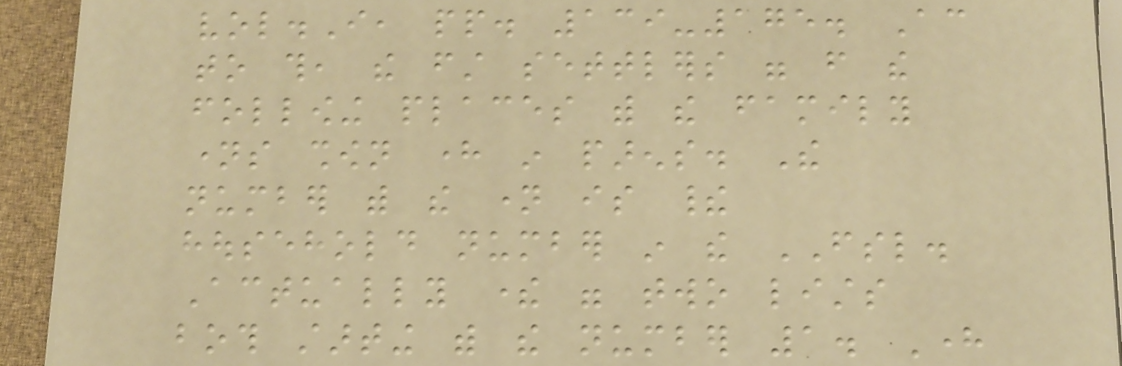vol.I, pp. 139-175. According
to this, the first settlers were from the
following places with the family
names shown here in parens. The
number with the name is their
household number in the FSL.
Actually there were two lists
both starting with the number 1. Here
